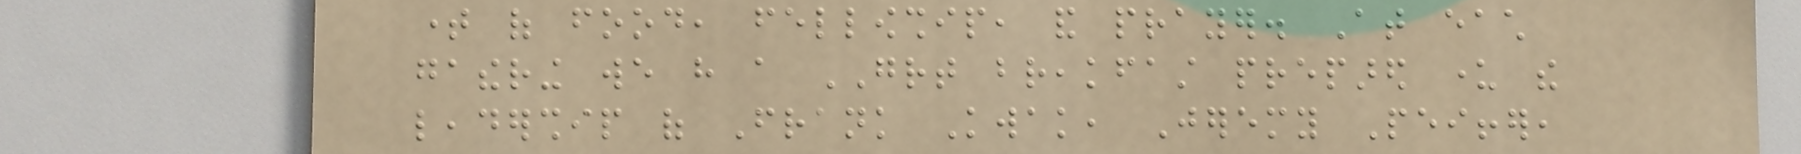time of food, fellowship, and prayer. At each
gathering we have a GREAT breakfast prepared under the
leadership of Frank Kwak, Jeremy Peiffer,
